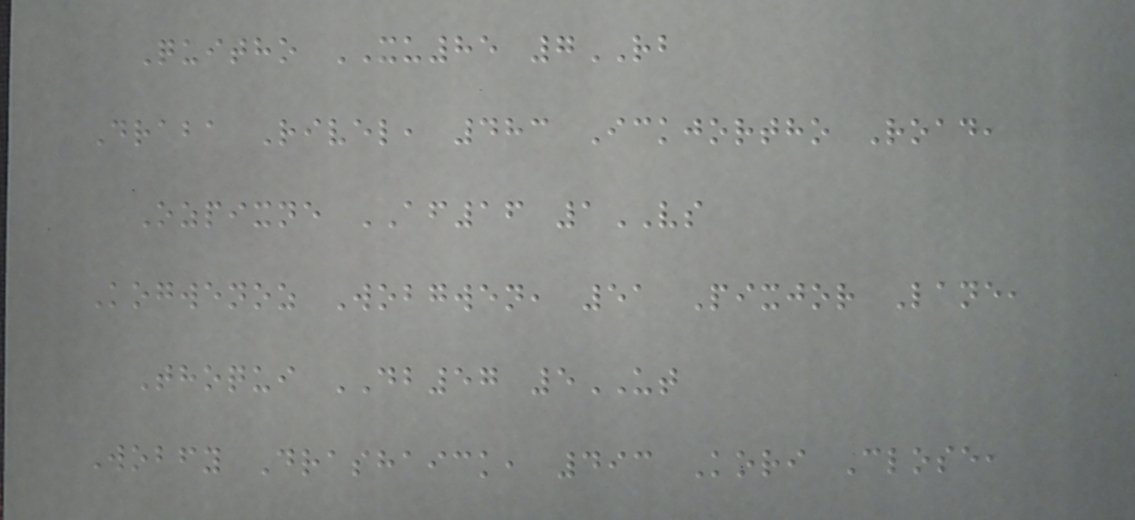Quitho XU85 7RB
Draba Rivel, 483 Ickjortho Road,
Ozpixne AF16 1VS
Kogwenoz Wobgwen, 51 Pixjor Lane,
Thoqui DB57 5UT
Wobfy Drashaick, 493 Kori Close,
